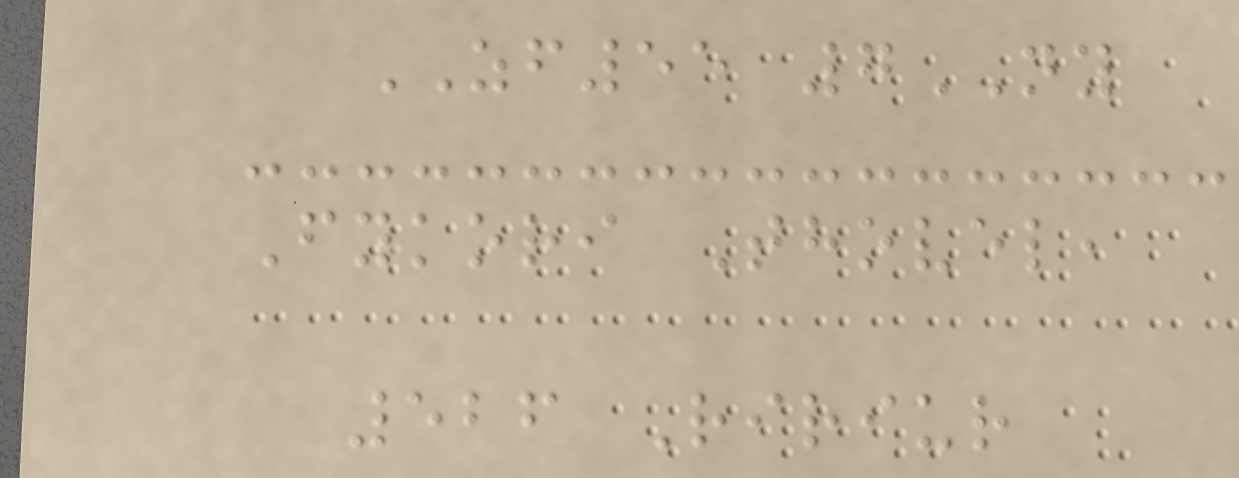ZF55 7NY
Fykori Thovel,
526 Ririur
